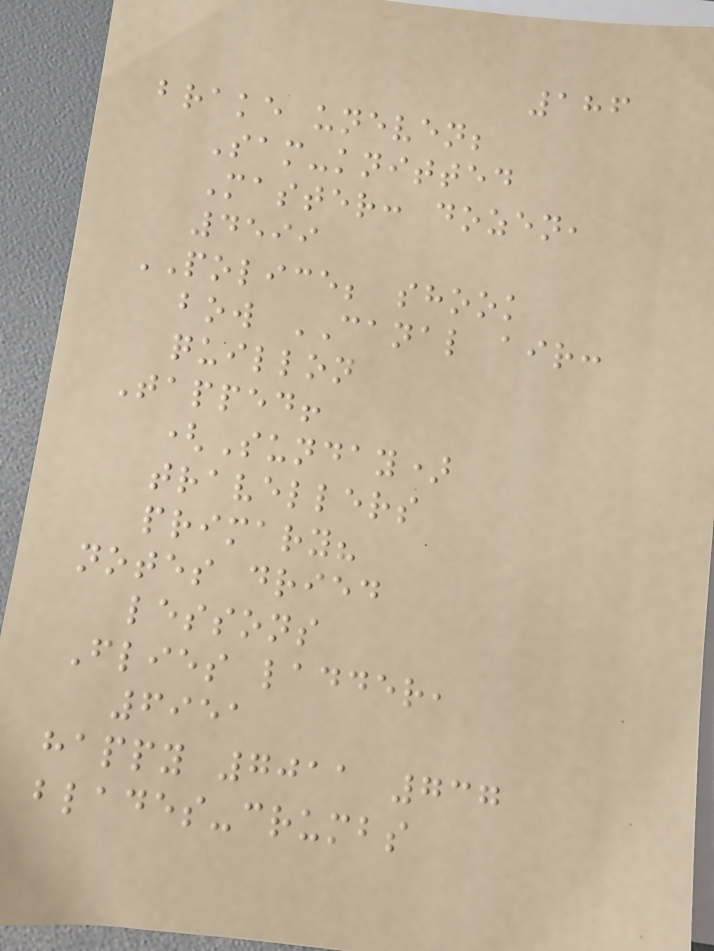186
brake uneven;
Sam-knitted
Master: dozen,
4599
POLICE; shook
bow CANAL air:
quillon
Tapped!
(Sunday)
travellers
primary?
notes dried
lessons
Flies ladder,
6951
happy 7011 737
blades-crumbs
